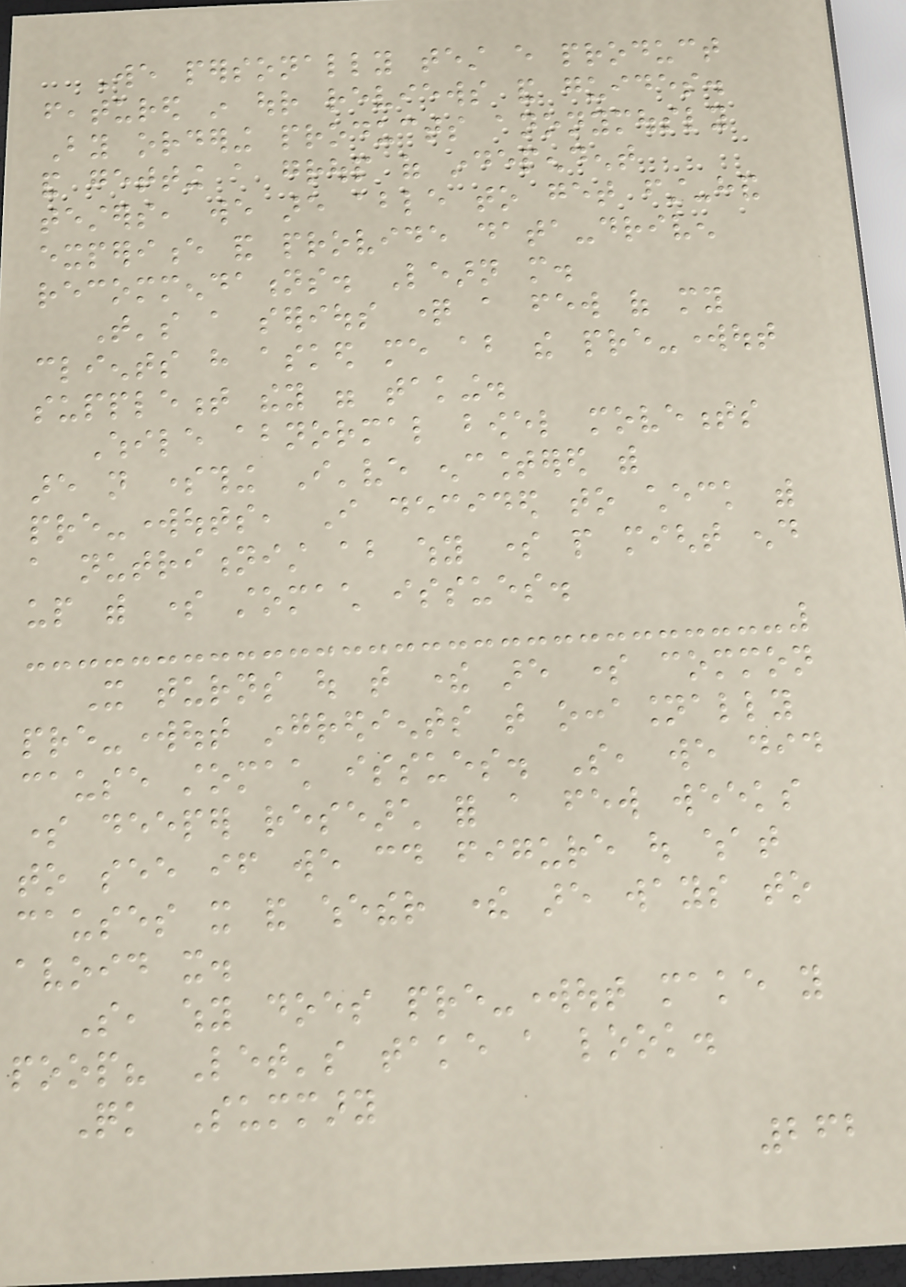We personally test every product
featured in our reviews and guides.
By ordering products anonymously
and getting a group of independent
testers, we are able to get first-hand
experience and provide data-driven
recommendations. Learn more.
That's a serious question a few of my
clients have asked me about the pre-workout
supplement they were taking.
While abnormal bowel movements
are not something I've encountered with
pre-workouts, I decided to check with
a nutritionist about why some people might end
up with some stomach issues.
It turns out that there are some common
pre-workout ingredients that occasionally
cause stomach issues. So, we did
some deeper research for a few weeks
to see if we could figure out what
causes it and whether there are ways to
avoid it.
So, why does pre-workout make you
poop? Let's take a look.
Quick Summary
262
